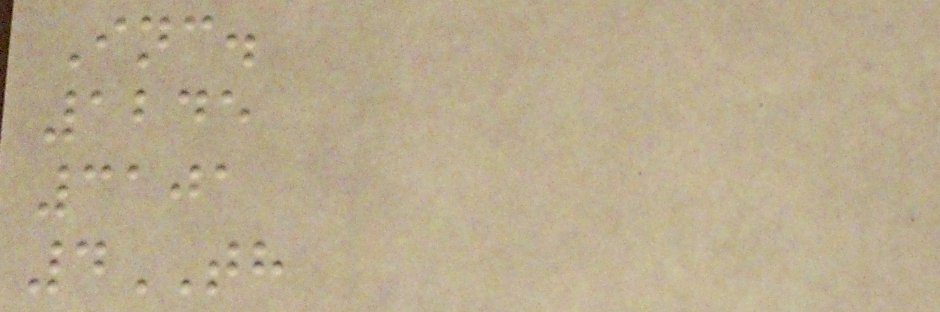Inc.
1245
3101
4TH
